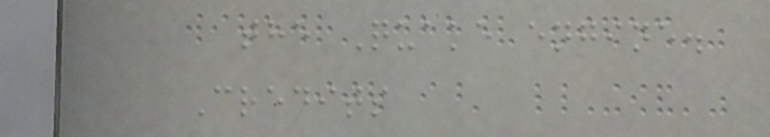the Quake engine.
Credits
